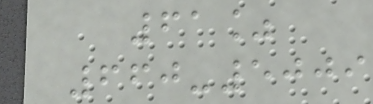61%
660-5009
